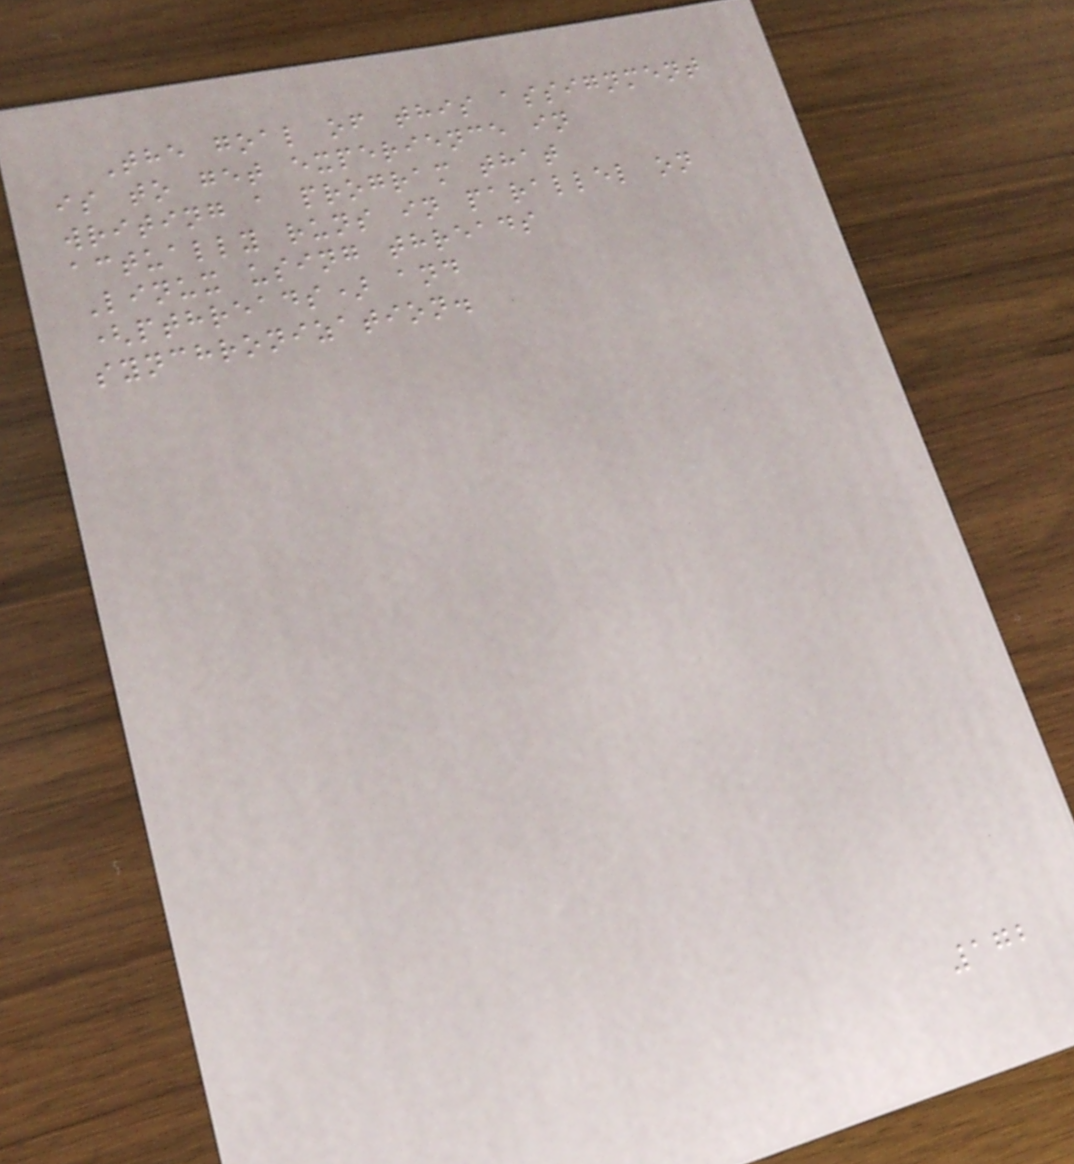The goal of this assignment
is to get experience in
writing a program that
actually runs in parallel on
Linux using threads
(pthreads) and
synchronization.
172
